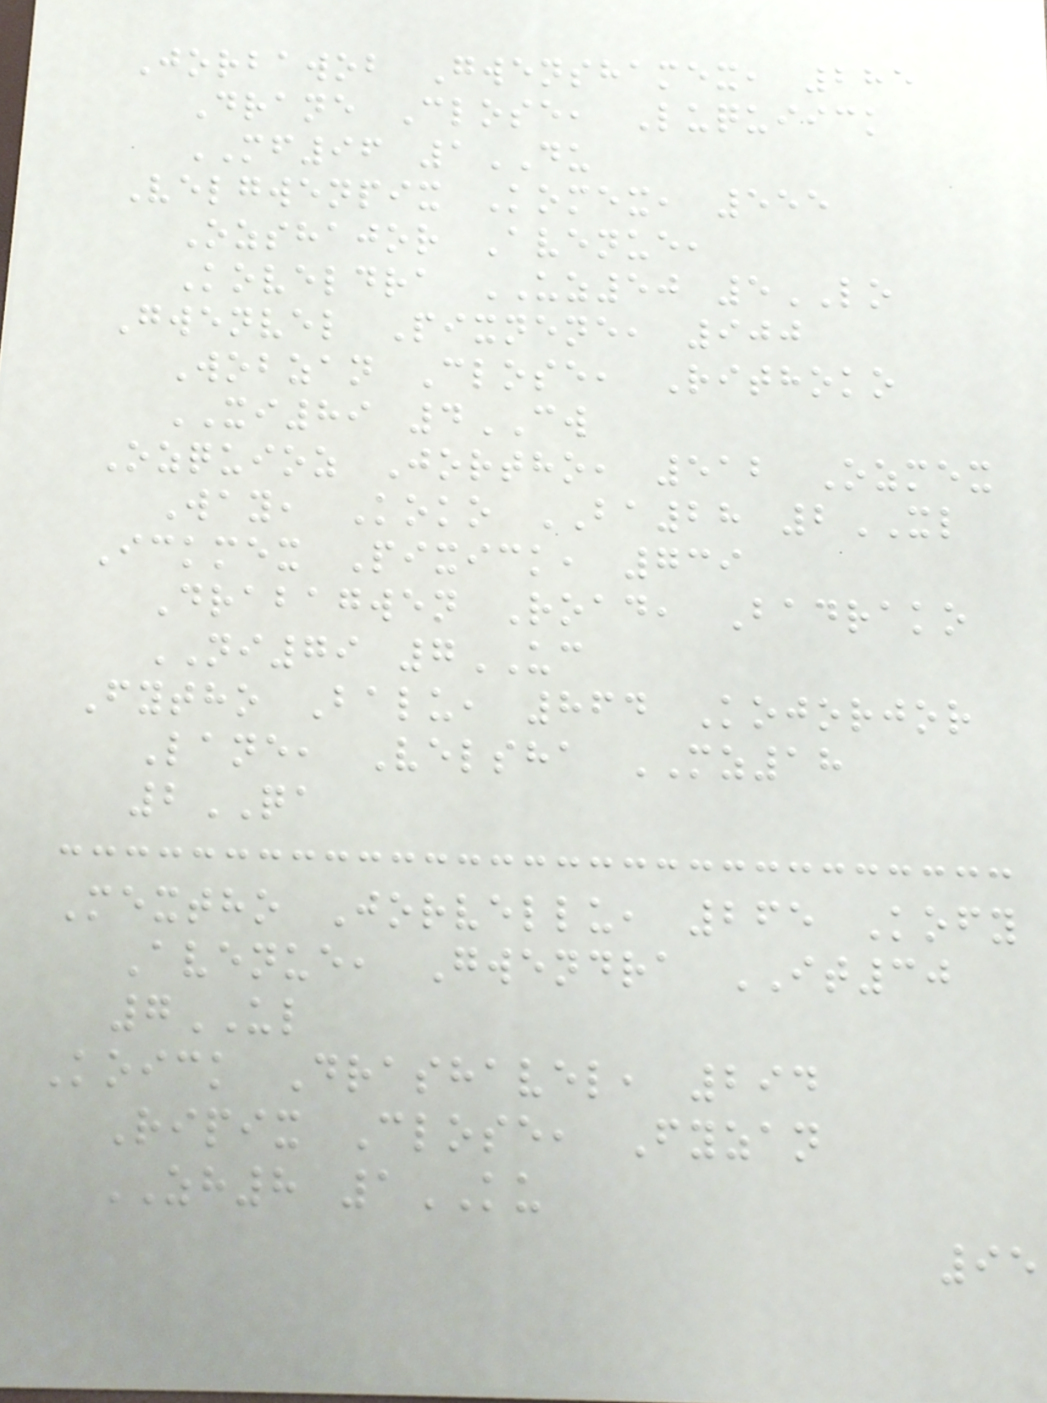Jorbawob Gwenshamex, 285
Drane Close, Luquiick
MF96 1DU
Velgwenpix Komex, 555
Ozshajor Avenue,
Koveldra UZ50 5LO
Gwenvel Pixnene, 900
Wobzan Close, Rithoko
XI89 4CW
Ozquioz Jortho, 512 Ozmex
Way, Koko BA28 2XL
Ickmex Pixick, 739
Drabagwen Road, Badrako
NI79 7UC
Fytho Balu, 864 Kojorjor
Lane, Velsha MZ18
2QA
Mextho Jorvellu, 265 Kofy
Avenue, Gwendra IT30
7UL
Koick Drashavel, 294
Ripix Close, Fyzan
ZH8 1KU
95
